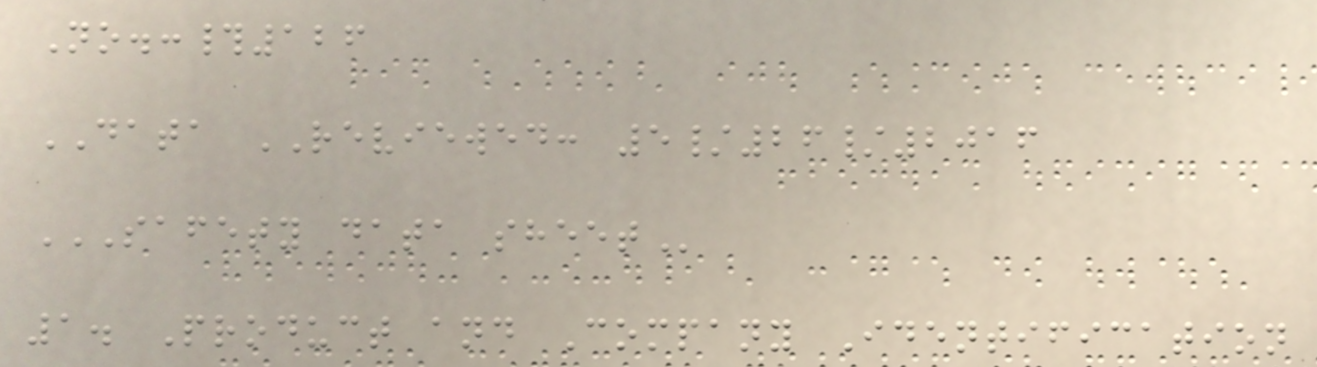No.:#126
DATA REVIEWED: 5/26/2016
SAFETY DATA SHEET
1. Product and Company Identification
